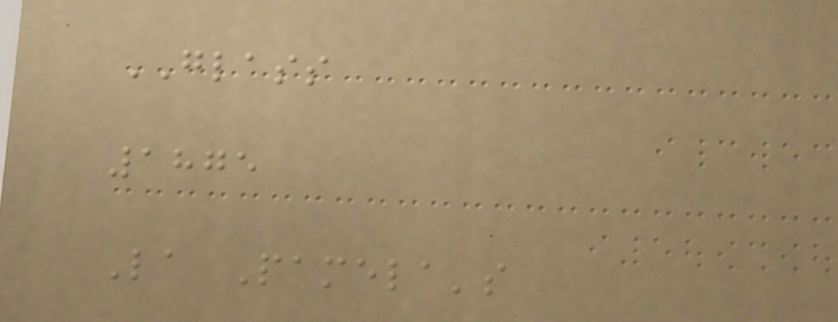GLASS
1875
La Pamela's
